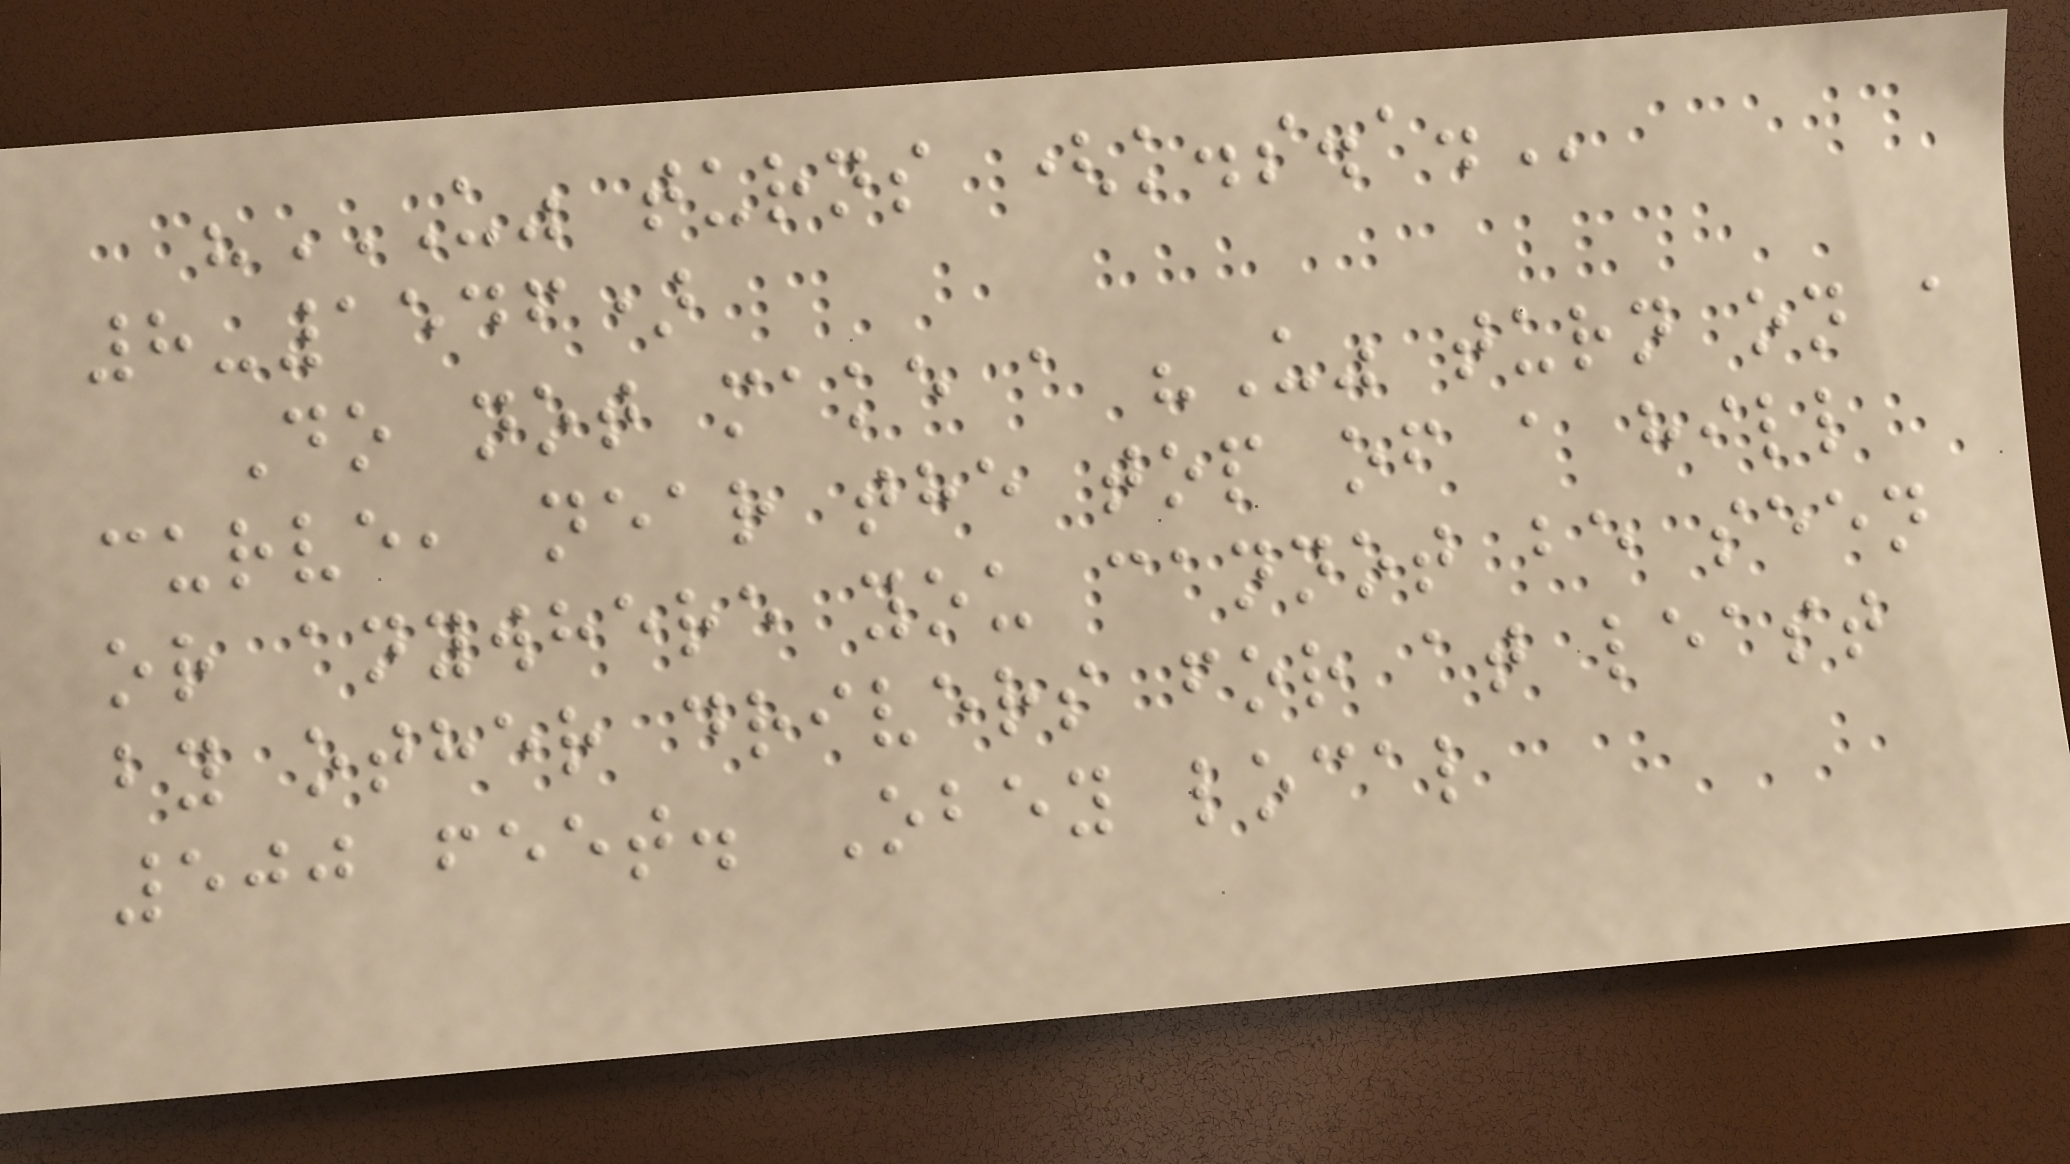"U" TURNS (K.S.A.
8-1546)
Do not make a "U" turn on a
curve, near the top of a hill
or anywhere you cannot be seen
by other drivers for at least
500 feet. Obey local
